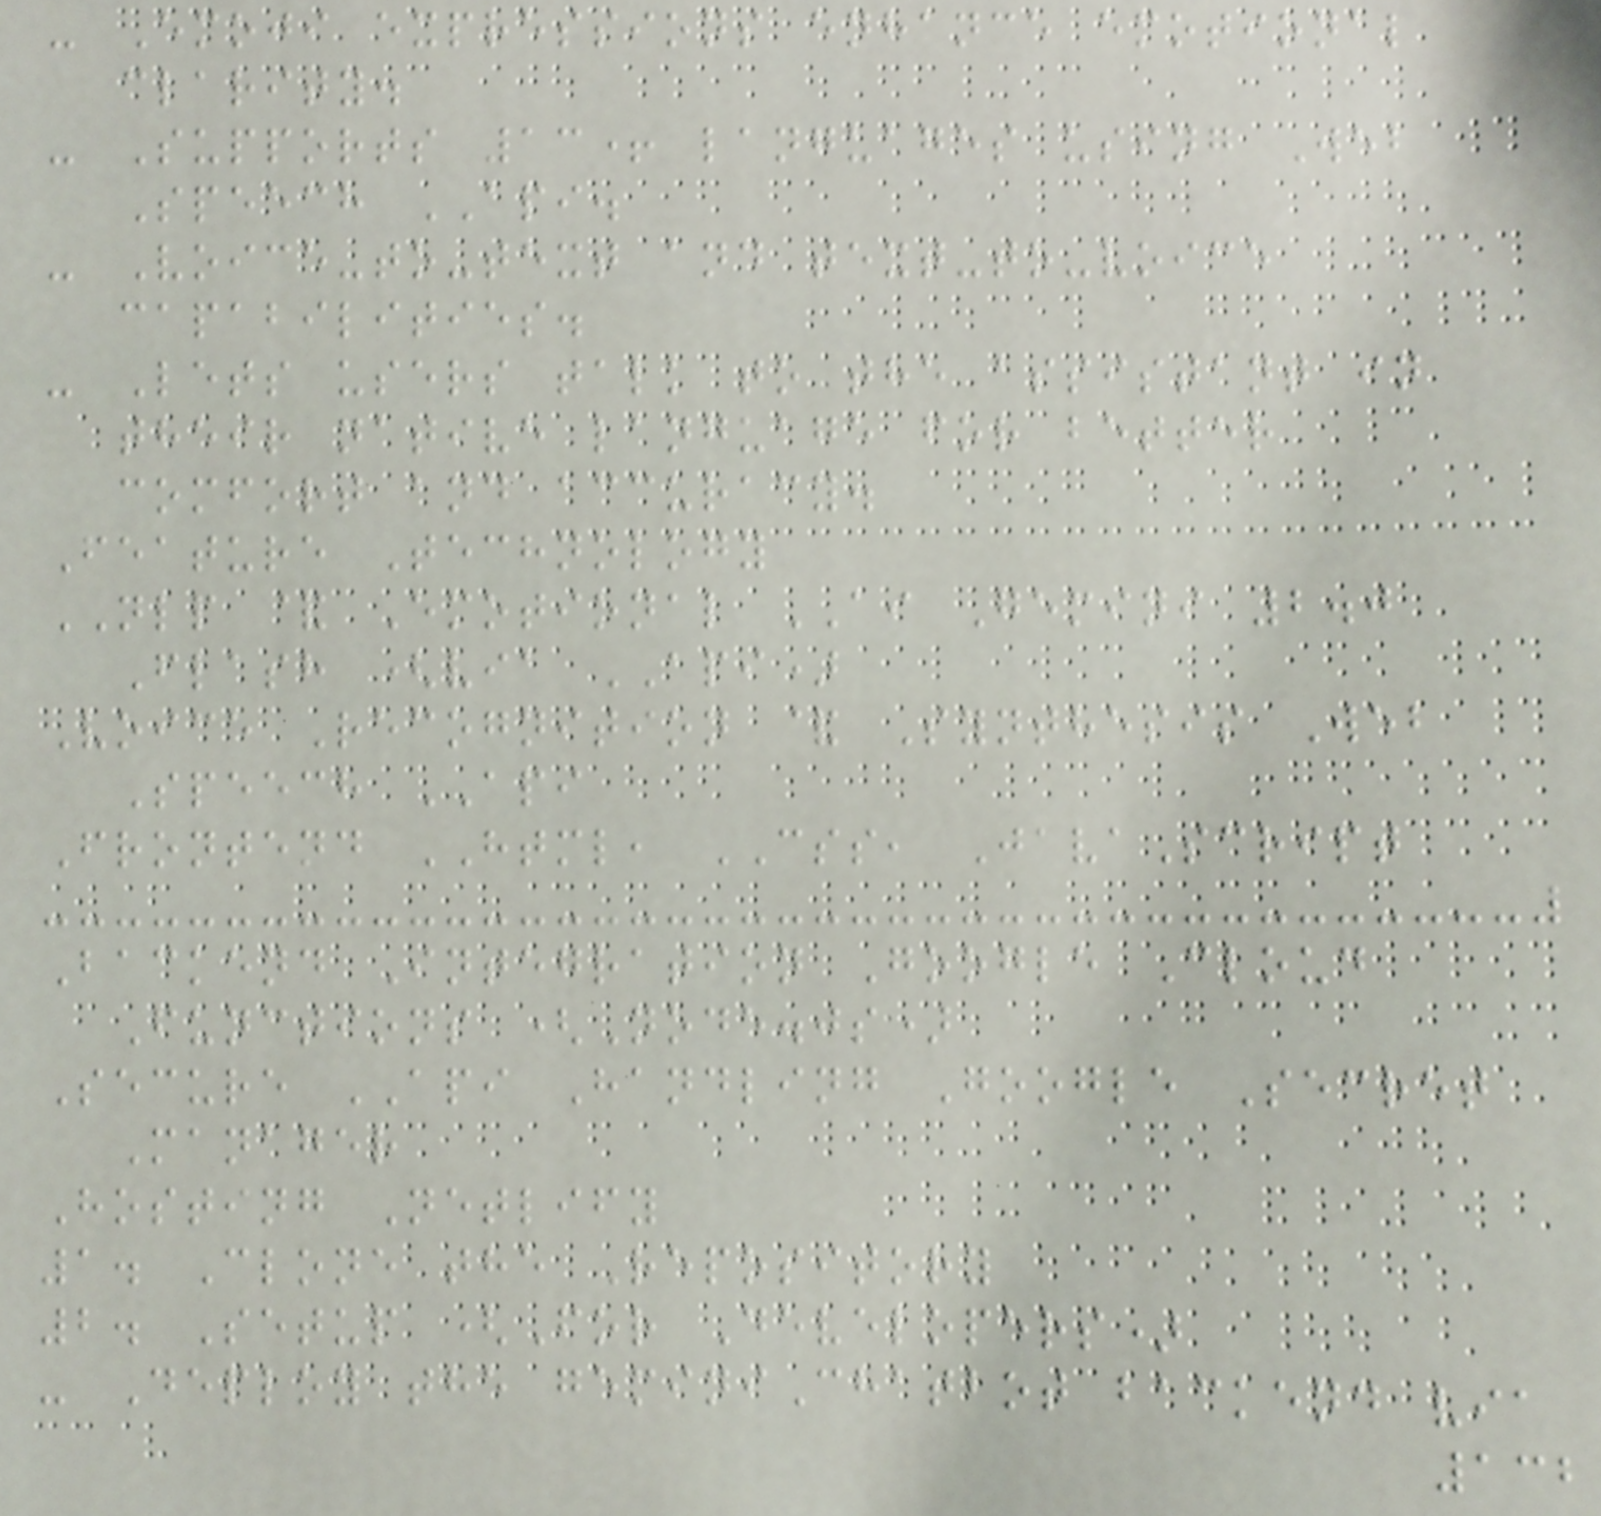- Emoji expressions enhance emotional
clarity.
- Supports 13+ languages using Web
Speech API.
- Voice-to-text and text-to-voice
capabilities.
- Lets users talk to the assistant in
their native language for better
comfort and accuracy.
Feature Technology
NLP & Emotional AI Gemini 2.0
Flash (via API)
Voice Recognition & Synthesis Web
Speech API
Frontend HTML, CSS, JavaScript
Backend Integration Google Cloud
Functions (Node.js)
Secure API Handling Google Secret
Manager
Hosting Netlify
1. Clone the Repository
2. Setup (For Developers)
- Deploy the geminiChatbot backend via
132
